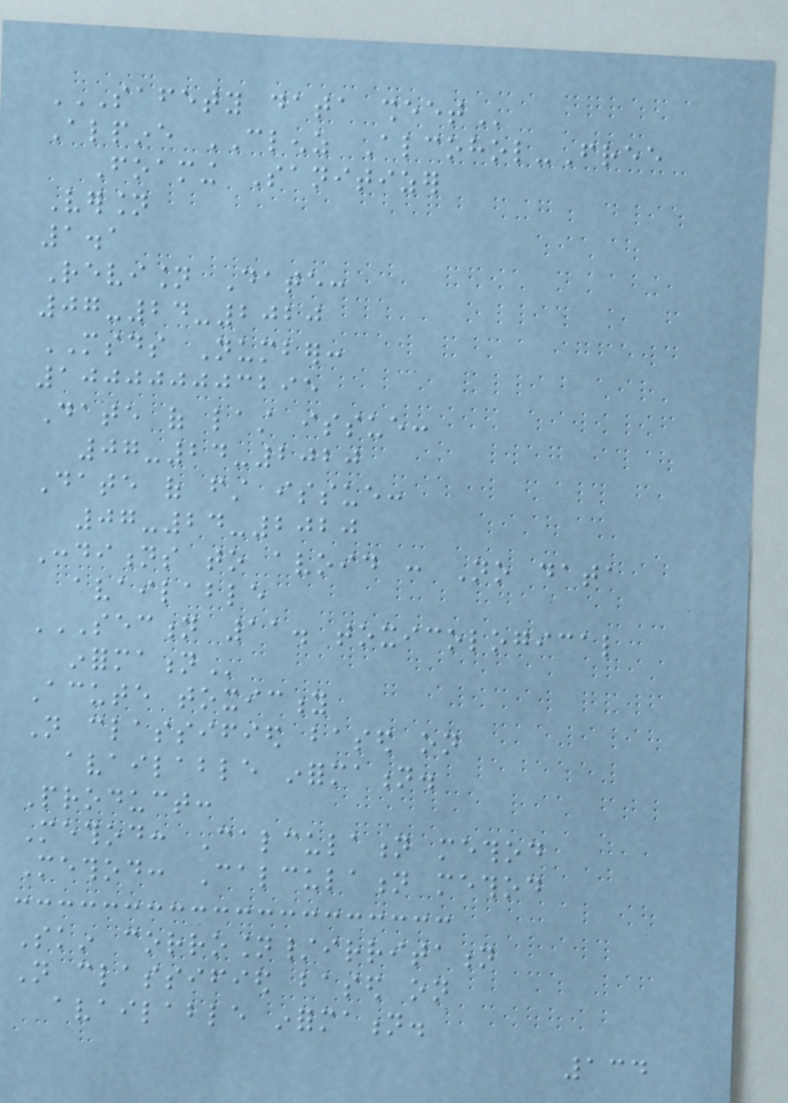SAFETY DATA SHEET
Alpine CLENZ Alcohol-Free
Foaming Sanitizer
Version
1.1
Revision Date:
07-24-2020
MSDS Number:
100000003295
Date of last issue:
07-24-2020
Date of first issue:
07-24-2020
Conditions to avoid : No data
available
SECTION 11. TOXICOLOGICAL
INFORMATION
Acute toxicity
Not classified based on
available information.
Product:
Method: Calculation method
Method: Calculation method
Skin corrosion/irritation
Not classified based on
available information.
134
